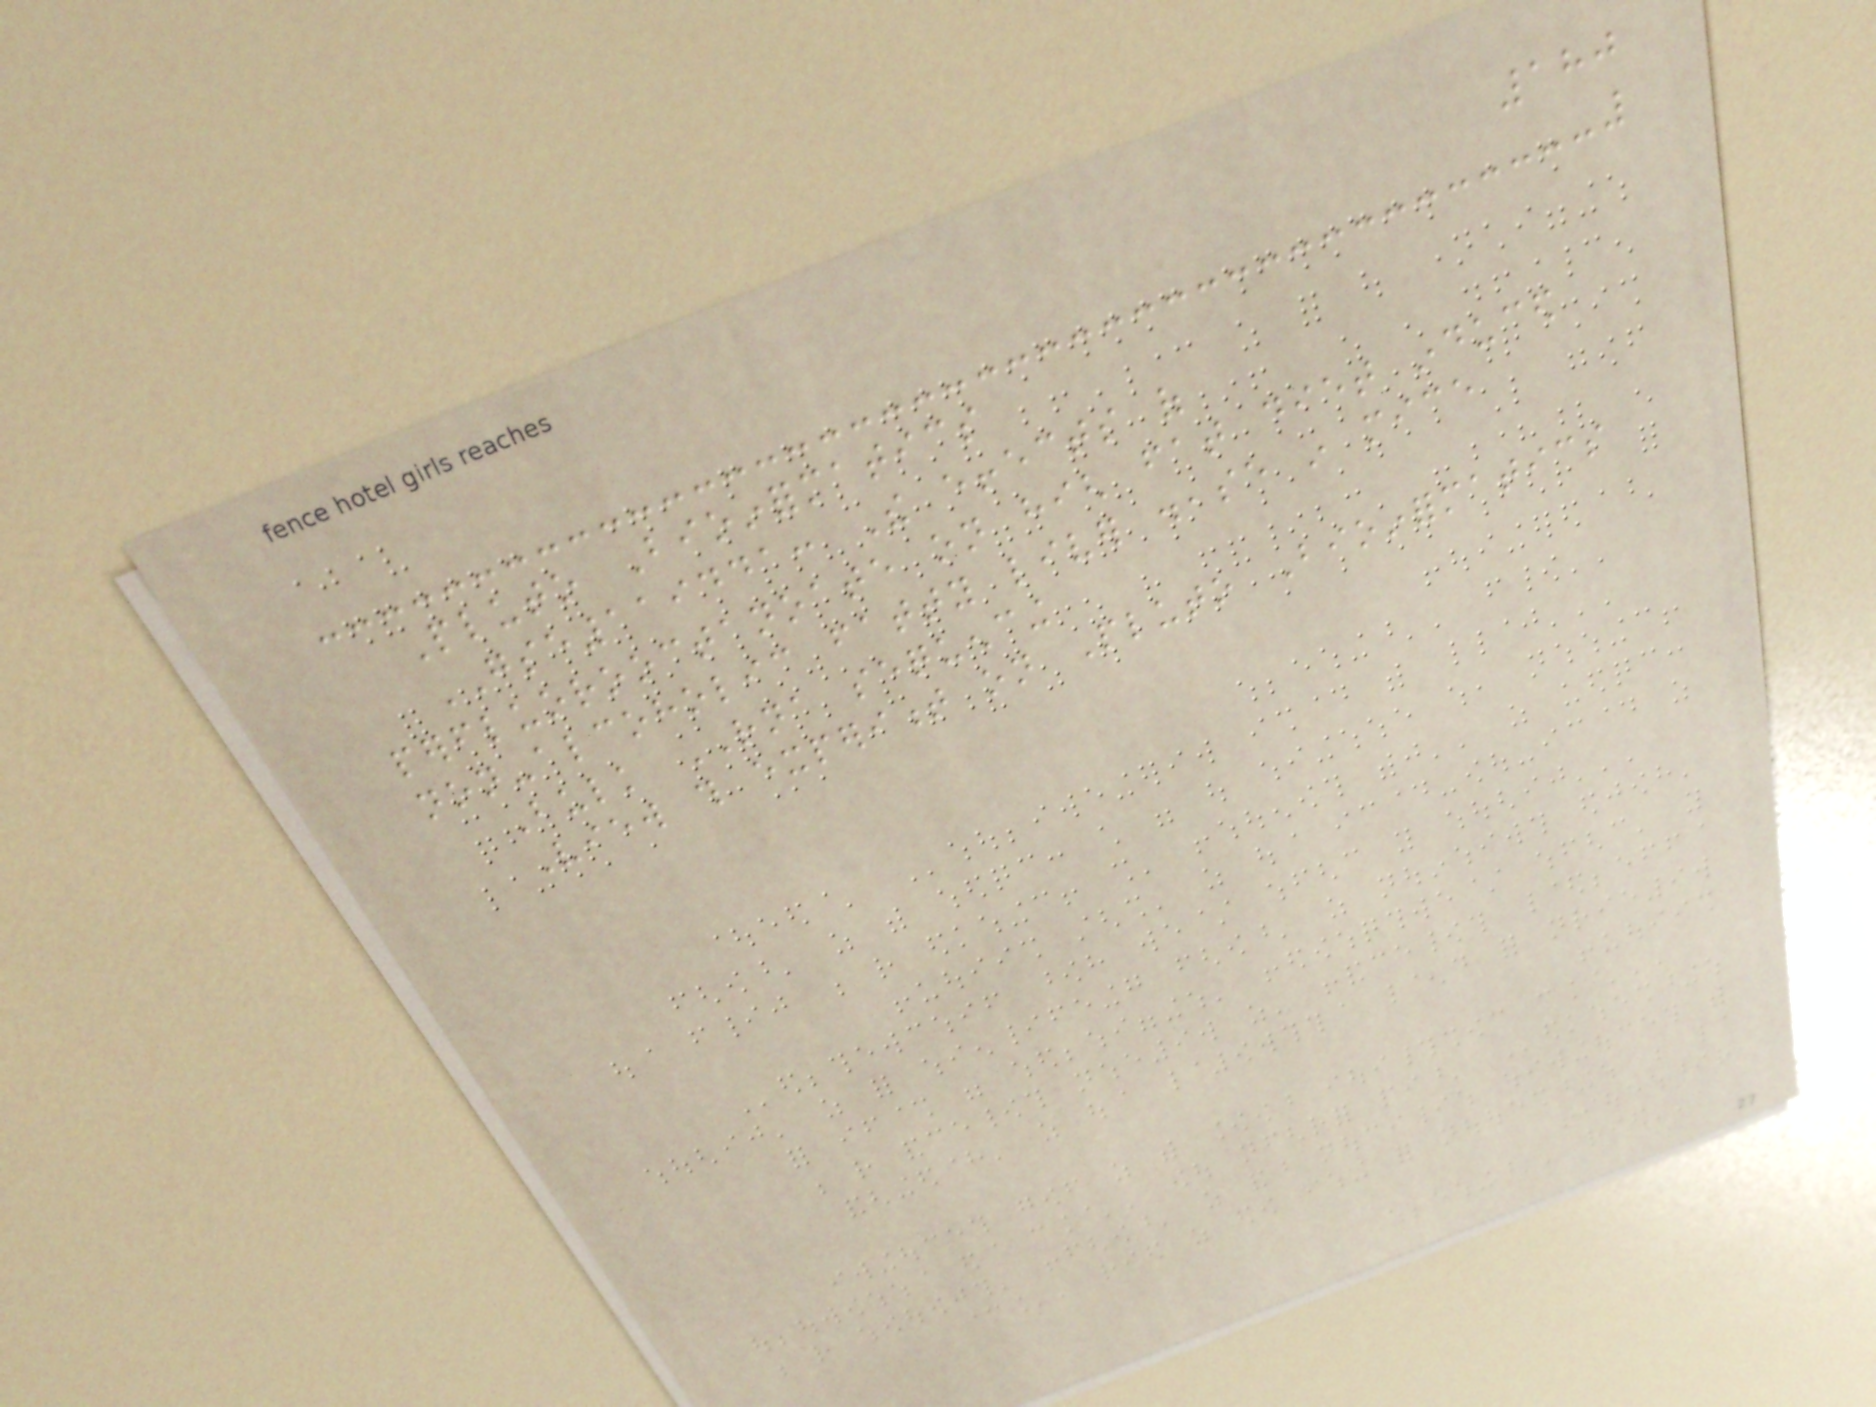180
Pluto Bioinformatics
GSE119441: The effects of
perfluorooctanoate on high fat diet induced
non-alcoholic fatty liver disease in mice
Bulk RNA sequencing
View this experiment on Pluto Bioinformatics
